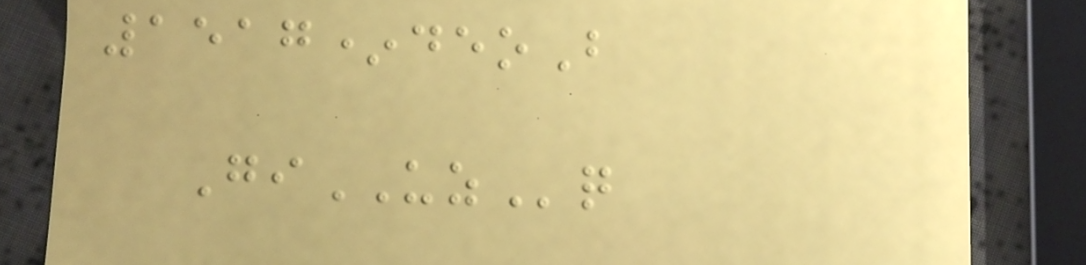1517*deoB
GiUZq
